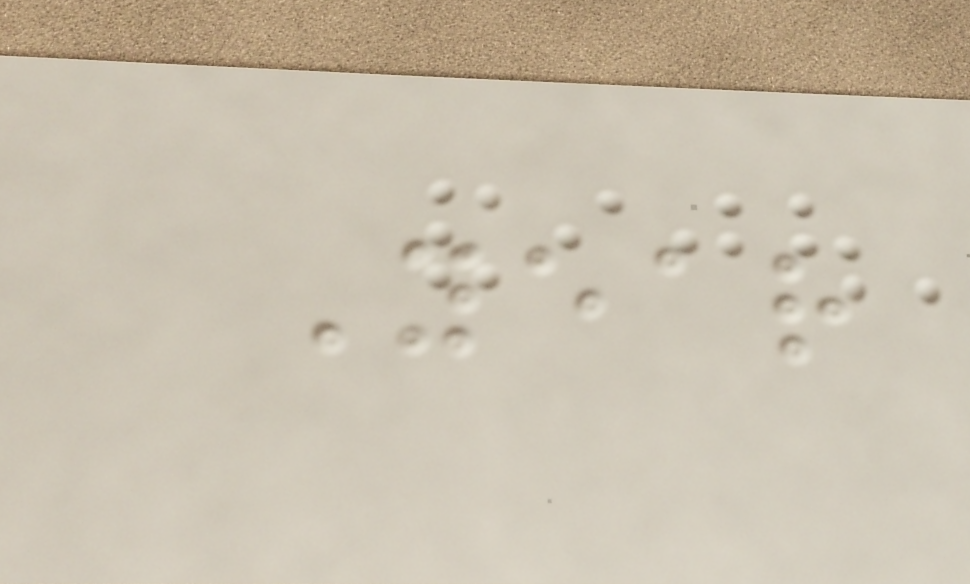Year
